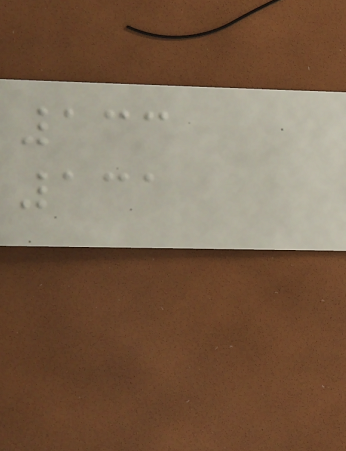133
131
